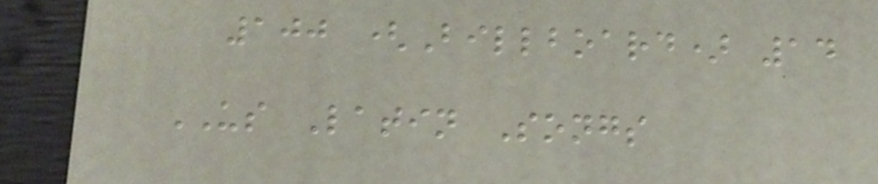100 (Billboard) 14
US Latin Songs
